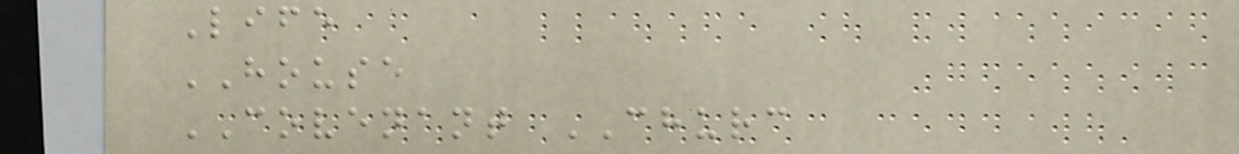Life
HOUSE
COVENANT CHURC
